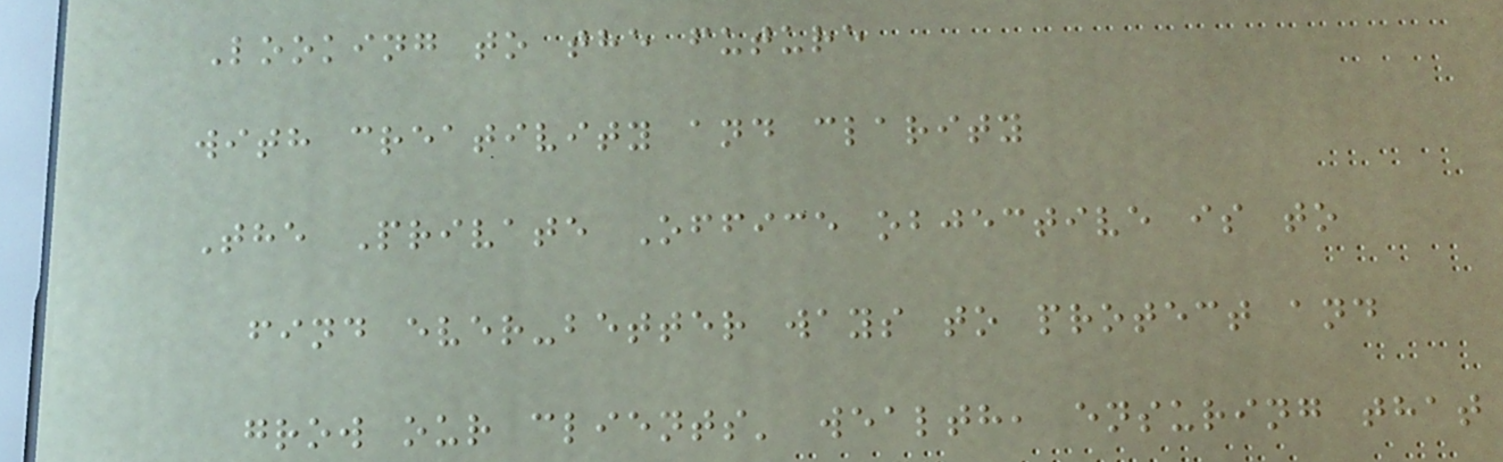Looking to the future
with creativity and clarity
The Private Office objective is to
find ever-better ways to protect and
grow our clients' wealth, ensuring that
